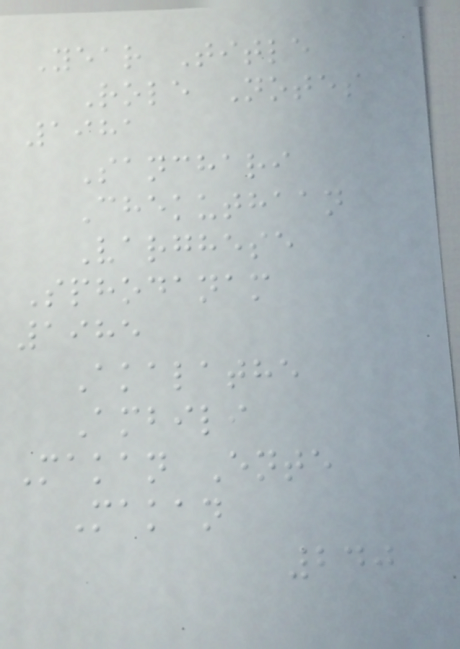Year Title
Role Notes
1981
Sanchari
Chekuthaan
Varghese
Sphodanam
1985
Akalathe
Ambili
Makan Ente
Makan
240
